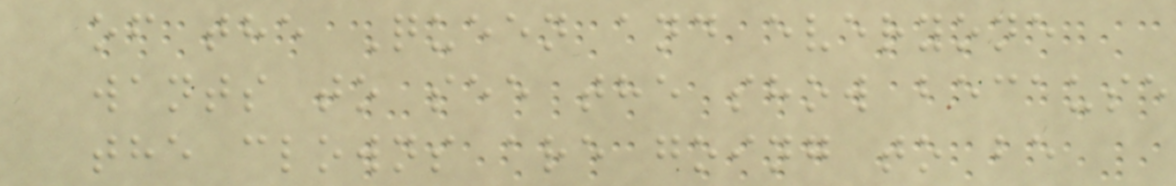of the Queen and everyone
wants to see the show because
the clowns are going to be
